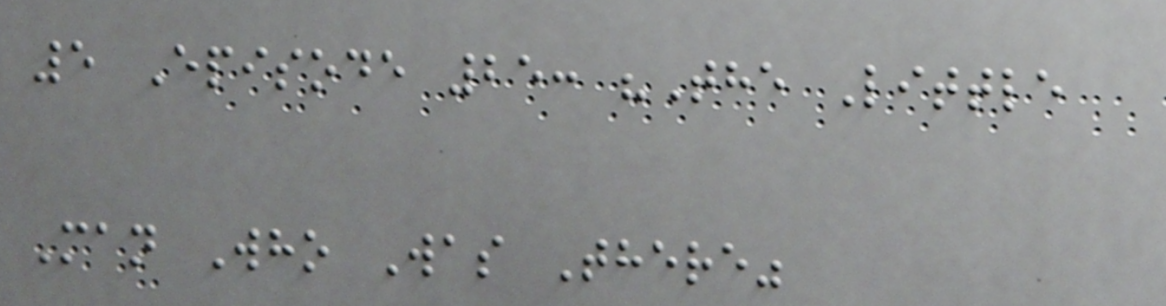5 Episode 25: "The Little
Man Who Was There"
